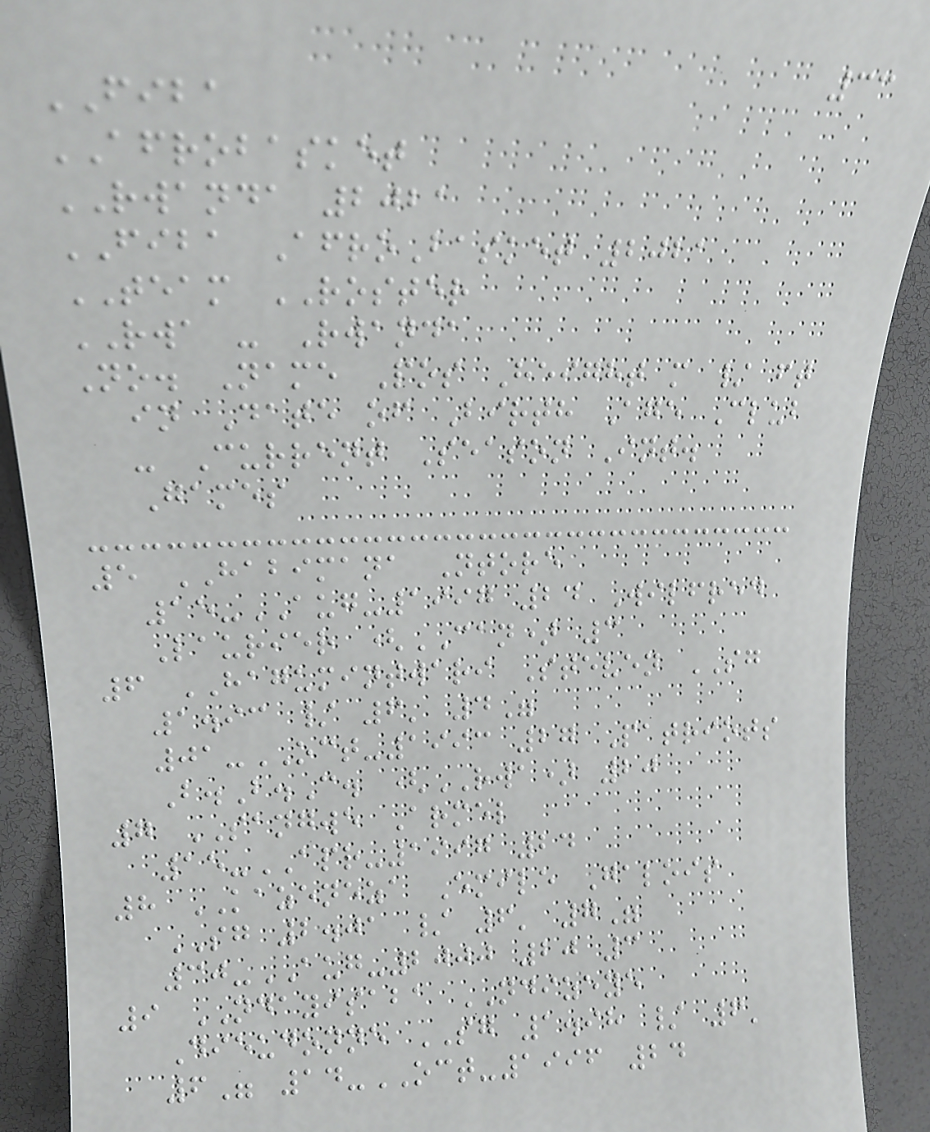33
FIBA
AFROBASKET
RWANDA 2021
FIBA AfroBasket 2021
TEAM ROSTER
RWA - Rwanda
No. Name Pos Height m / ft
in Date of Birth Age Club
- Current Season Int.
Games
5 HABIMANA Ntore
15-AUG-1997 24 Wilfred
Laurier (CAN) 3
6 HAGUMINTWARI Steven SG
1.93 / 6' 4"
01-OCT-1993 27 Patriots
B.B.C. (RWA) 20
7 SANGWE Armel
15-APR-1997 24
8 KAZENEZA Emile Galois
SG 2.01 / 6' 7"
30-AUG-2000 20 3
9 NDAYISABA NDIZEYE
Dieudonne SG 1.98 / 6'
6" 14-OCT-1996 24
